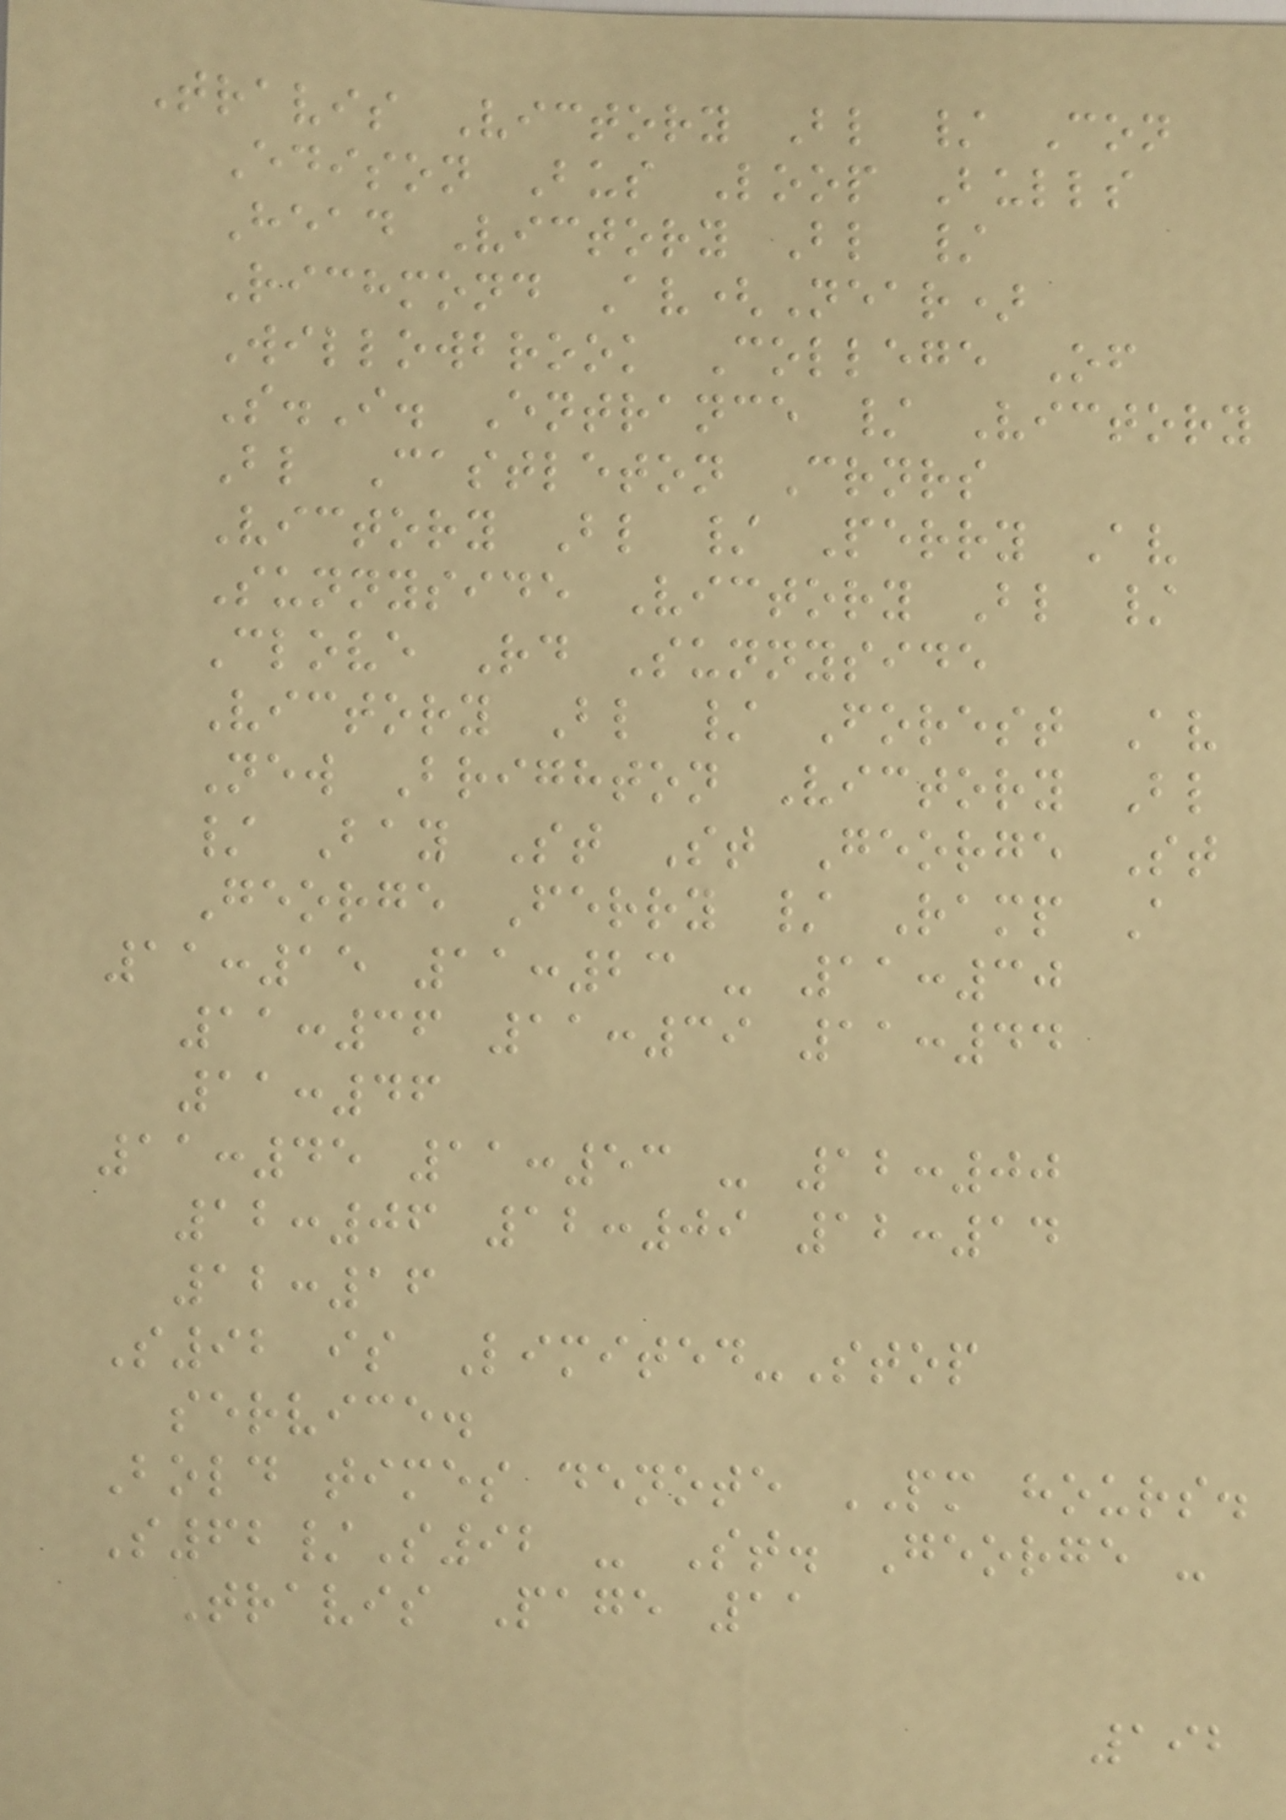Travis Victory Bl / Con
Edison Bus Loop Bulls
Head Victory Bl /
Richmond Av(Near)
Willowbrook College Of
S.I. Entrance / Victory
Bl Castleton Crnrs
Victory Bl / Perry Av
Sunnyside Victory Bl /
Clove Rd Sunnyside
Victory Bl / Forest Av
New Brighton Victory Bl
/ Bay St St George St
George Ferry / Ramp A
11:15 11:23 - 11:30
11:36 11:39 11:44
11:46
11:45 11:53 - 12:00
12:06 12:09 12:14
12:16
S92 is Limited-Stop
service.
Bold times denote PM hours.
S62/S92 - St. George -
Travis Page 11
192
